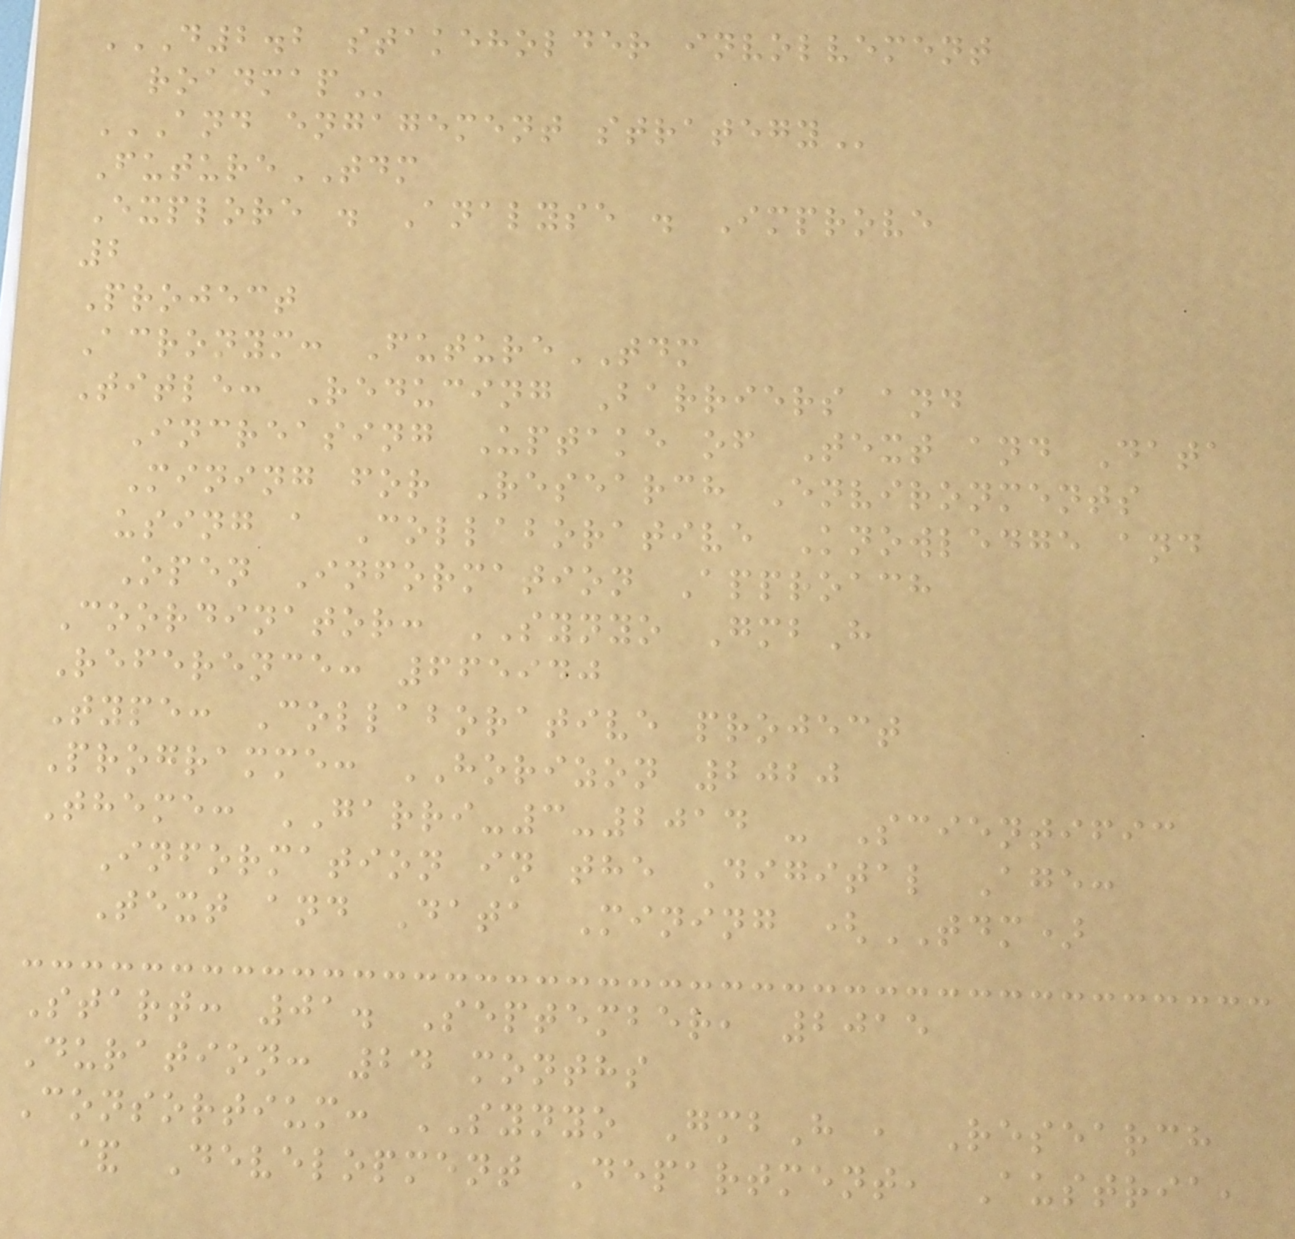D2.2 STAKEHOLDER INVOLVEMENT
ROADMAP
AND ENGAGEMENT STRATEGY
FutureTDM
Explore . Analyse . Improve
2
Project
Acronym: FutureTDM
Title: Reducing Barriers and
Increasing Uptake of Text and Data
Mining for Research Environments
using a Collaborative Knowledge and
Open Information Approach
Coordinator: SYNYO GmbH
Reference: 665940
Type: Collaborative project
Programme: HORIZON 2020
Theme: GARRI-3-2014 - Scientific
Information in the Digital Age:
Text and Data Mining (TDM)
Start: 01. September, 2015
Duration: 24 months
Consortium: SYNYO GmbH , Research
& Development Department, Austria,
